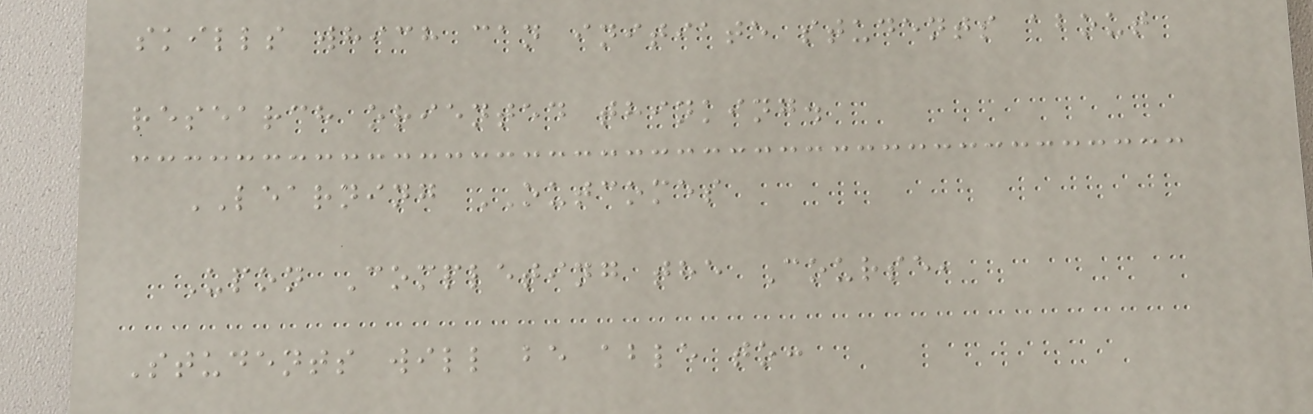skills which can initiate students about
research oriented thinking.
LEARNING OUTCOMES
Upon Completing the Course,
Students will be able to:
